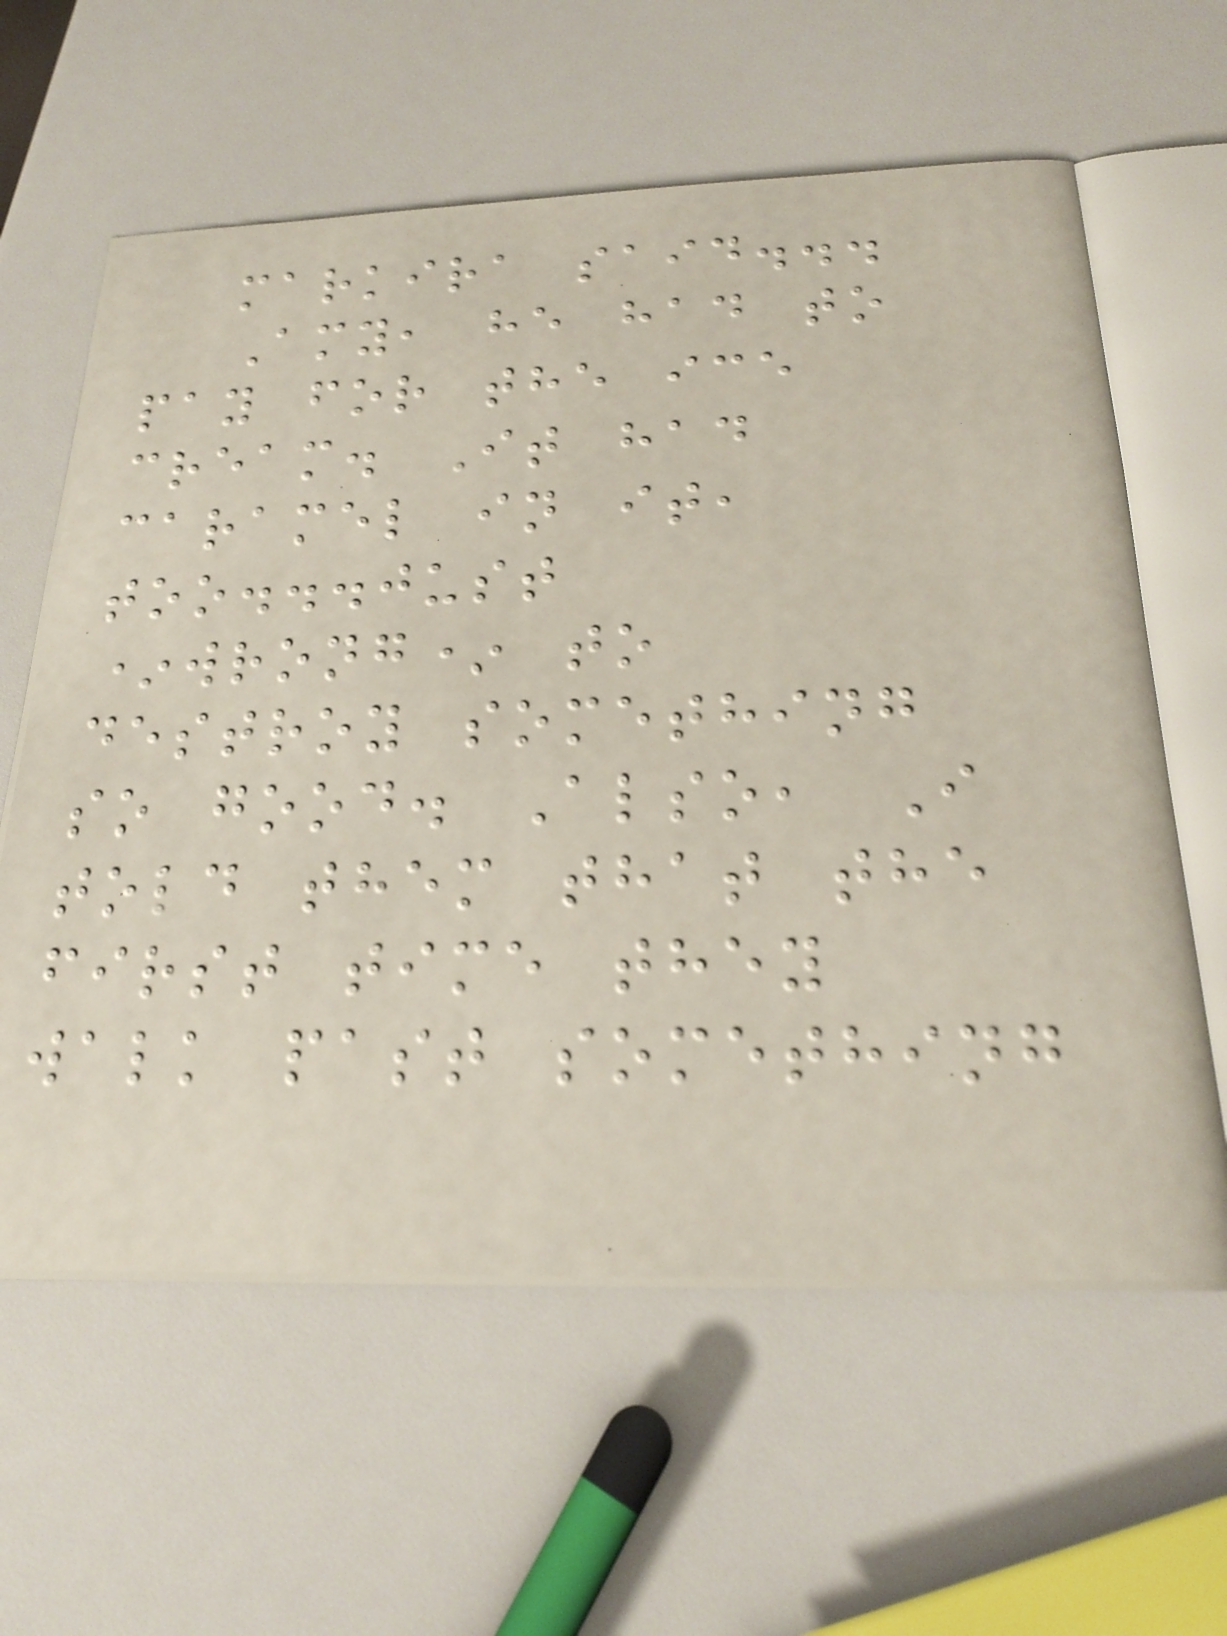markira said...
Amy, he had to
pay for the ice
cream. It had
caramel in it,
too...just
*wrong* to
destroy something
so good. Also, I
told them that the
first time they
walk past something
